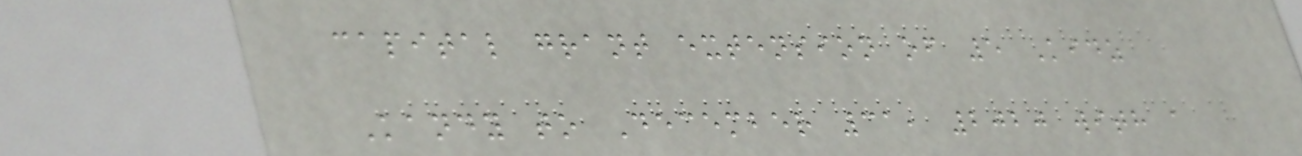capital grant extension of 5 Kidz
Kandy to December 31, 2020 with a
